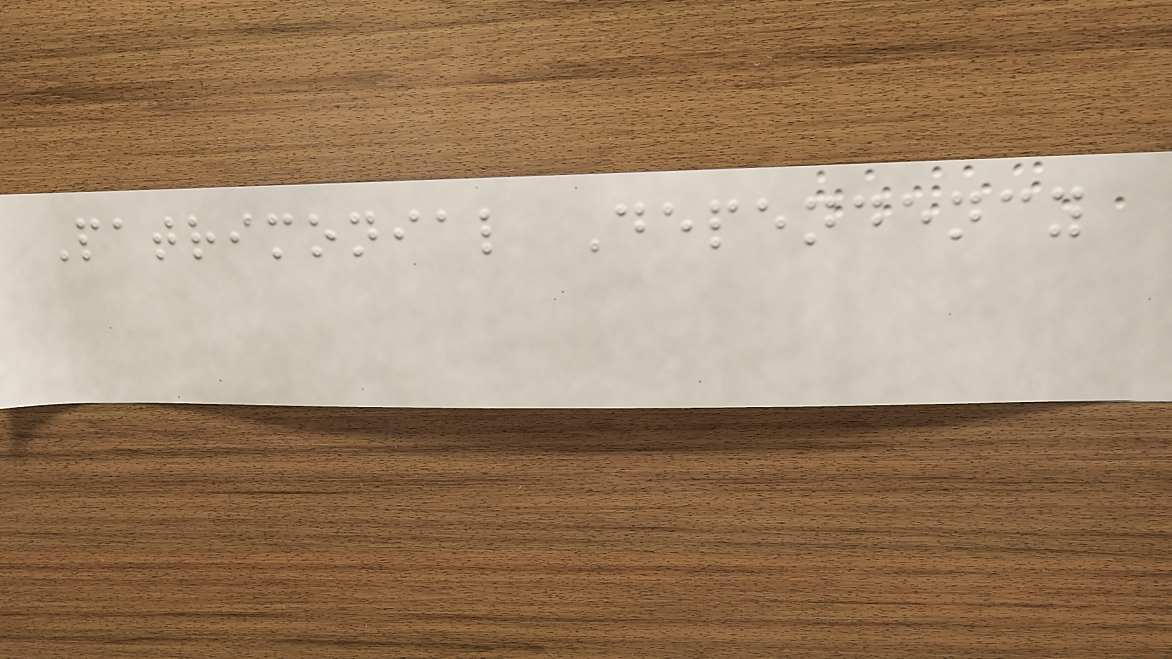Patrimonial Dependency
